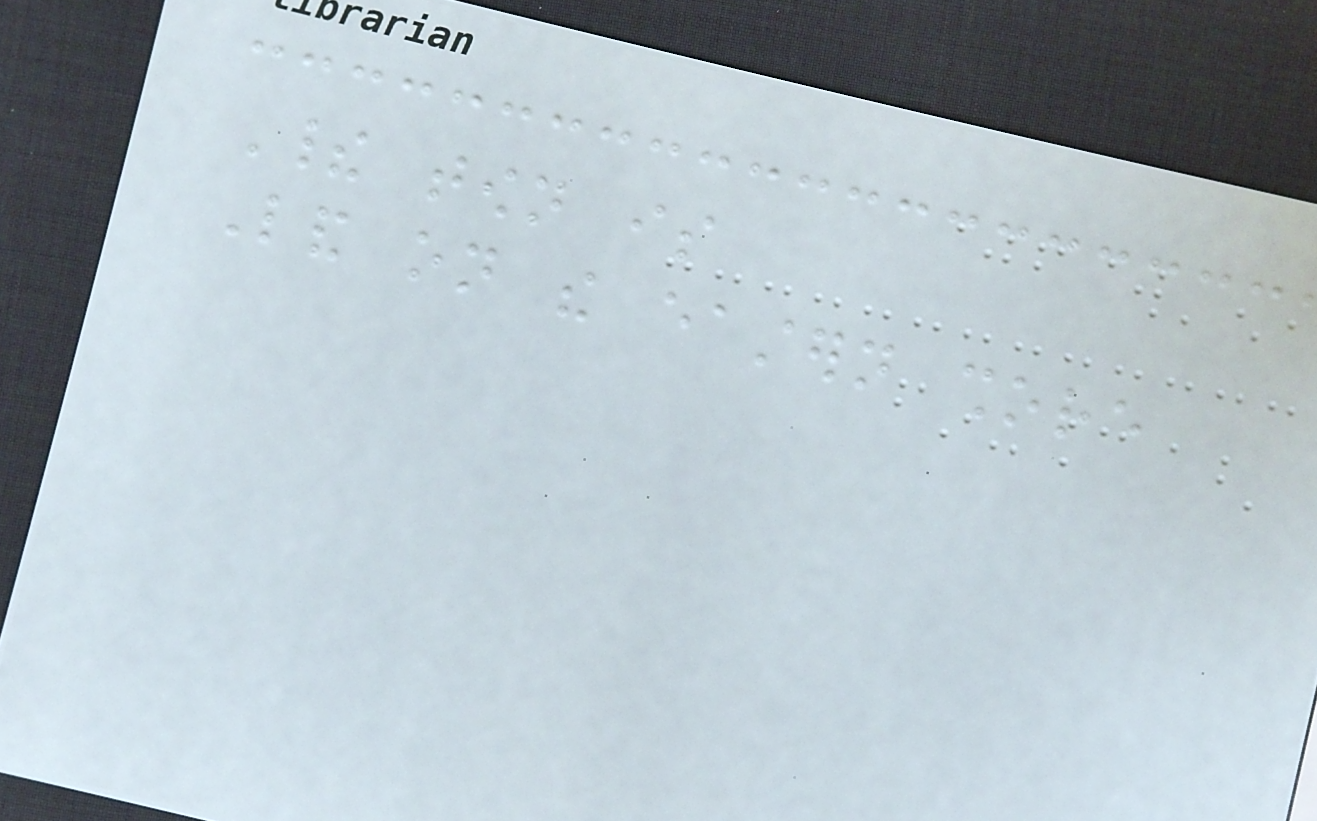Their town is
Land on the eastern shore
